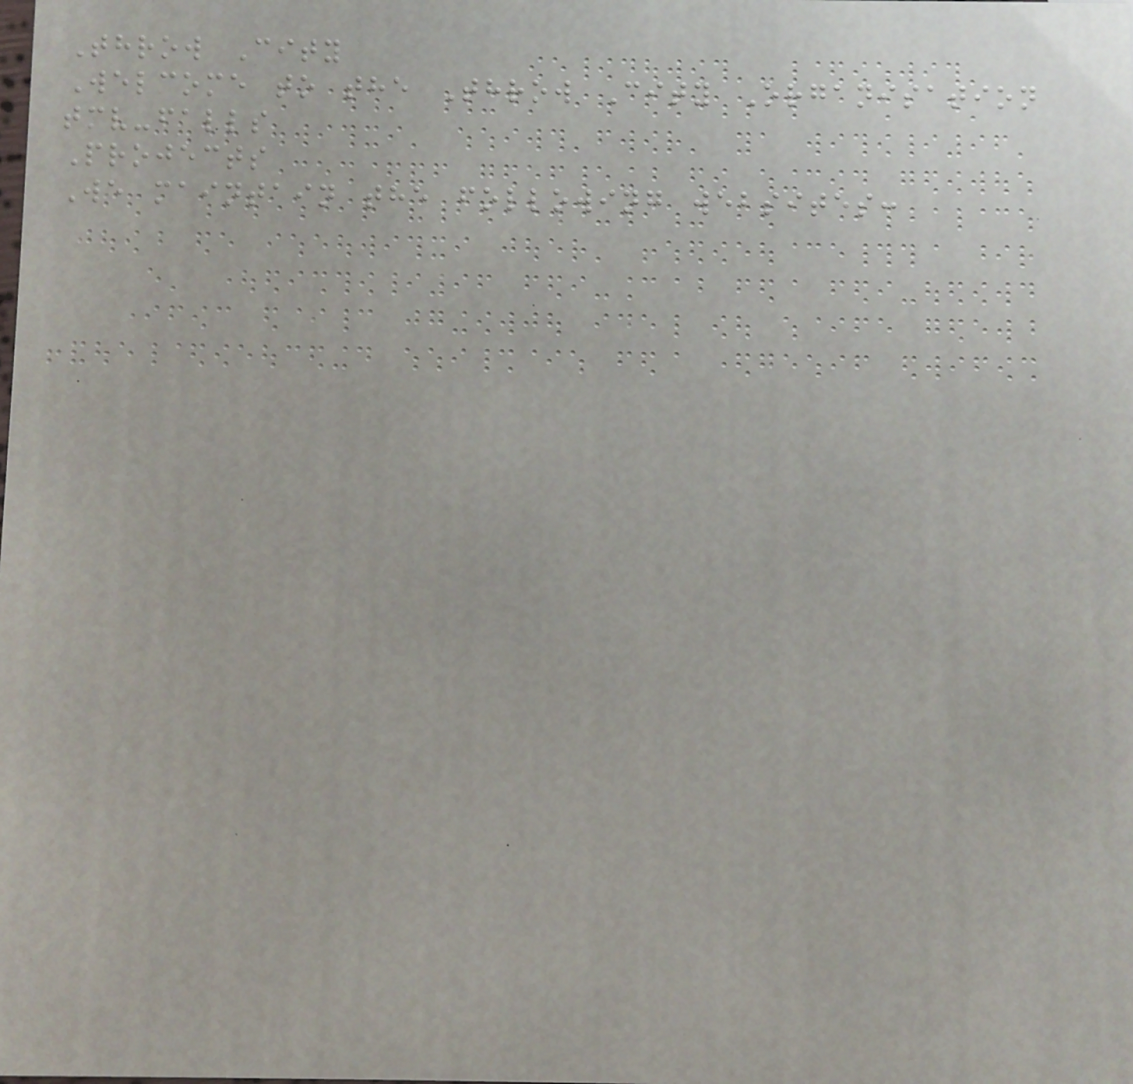Throw City
Welcome to the Throw City Organisation
tmv-falls
Projects
We maintain the following websites:
